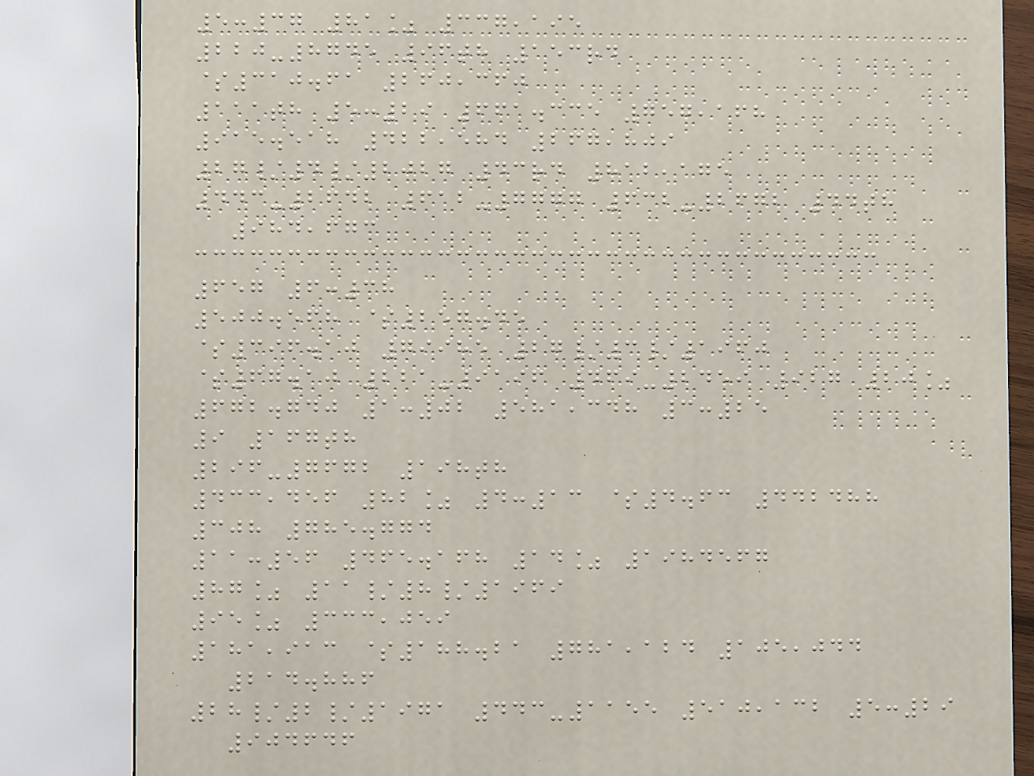5:37 81% 337,195
220-8745 96th 153rd
$310.61 260,360
111th 5:29 661.335 757,168
915.518 422,584 267,809
27/4/2027 43rd 812,175
443-2642 612-7777 632-2672 44th
984,673
657 6:38
500.568 $257.45
$396.10 79985 27/3/1960
$67.10 221-9196 469-2459 927 20%
672.740 1:02 581,348 3:25
9 167th
296-7672 198th
433,456 82% 4:13 $4.63 442488
308 785.774
11:56 465.168 14% 1984567
87% 11/8/1969
95% 333,059
181,913 $188.21 781,124 105,044
214.886
28/2/1971 443-1155 510,132 5:29
904646
